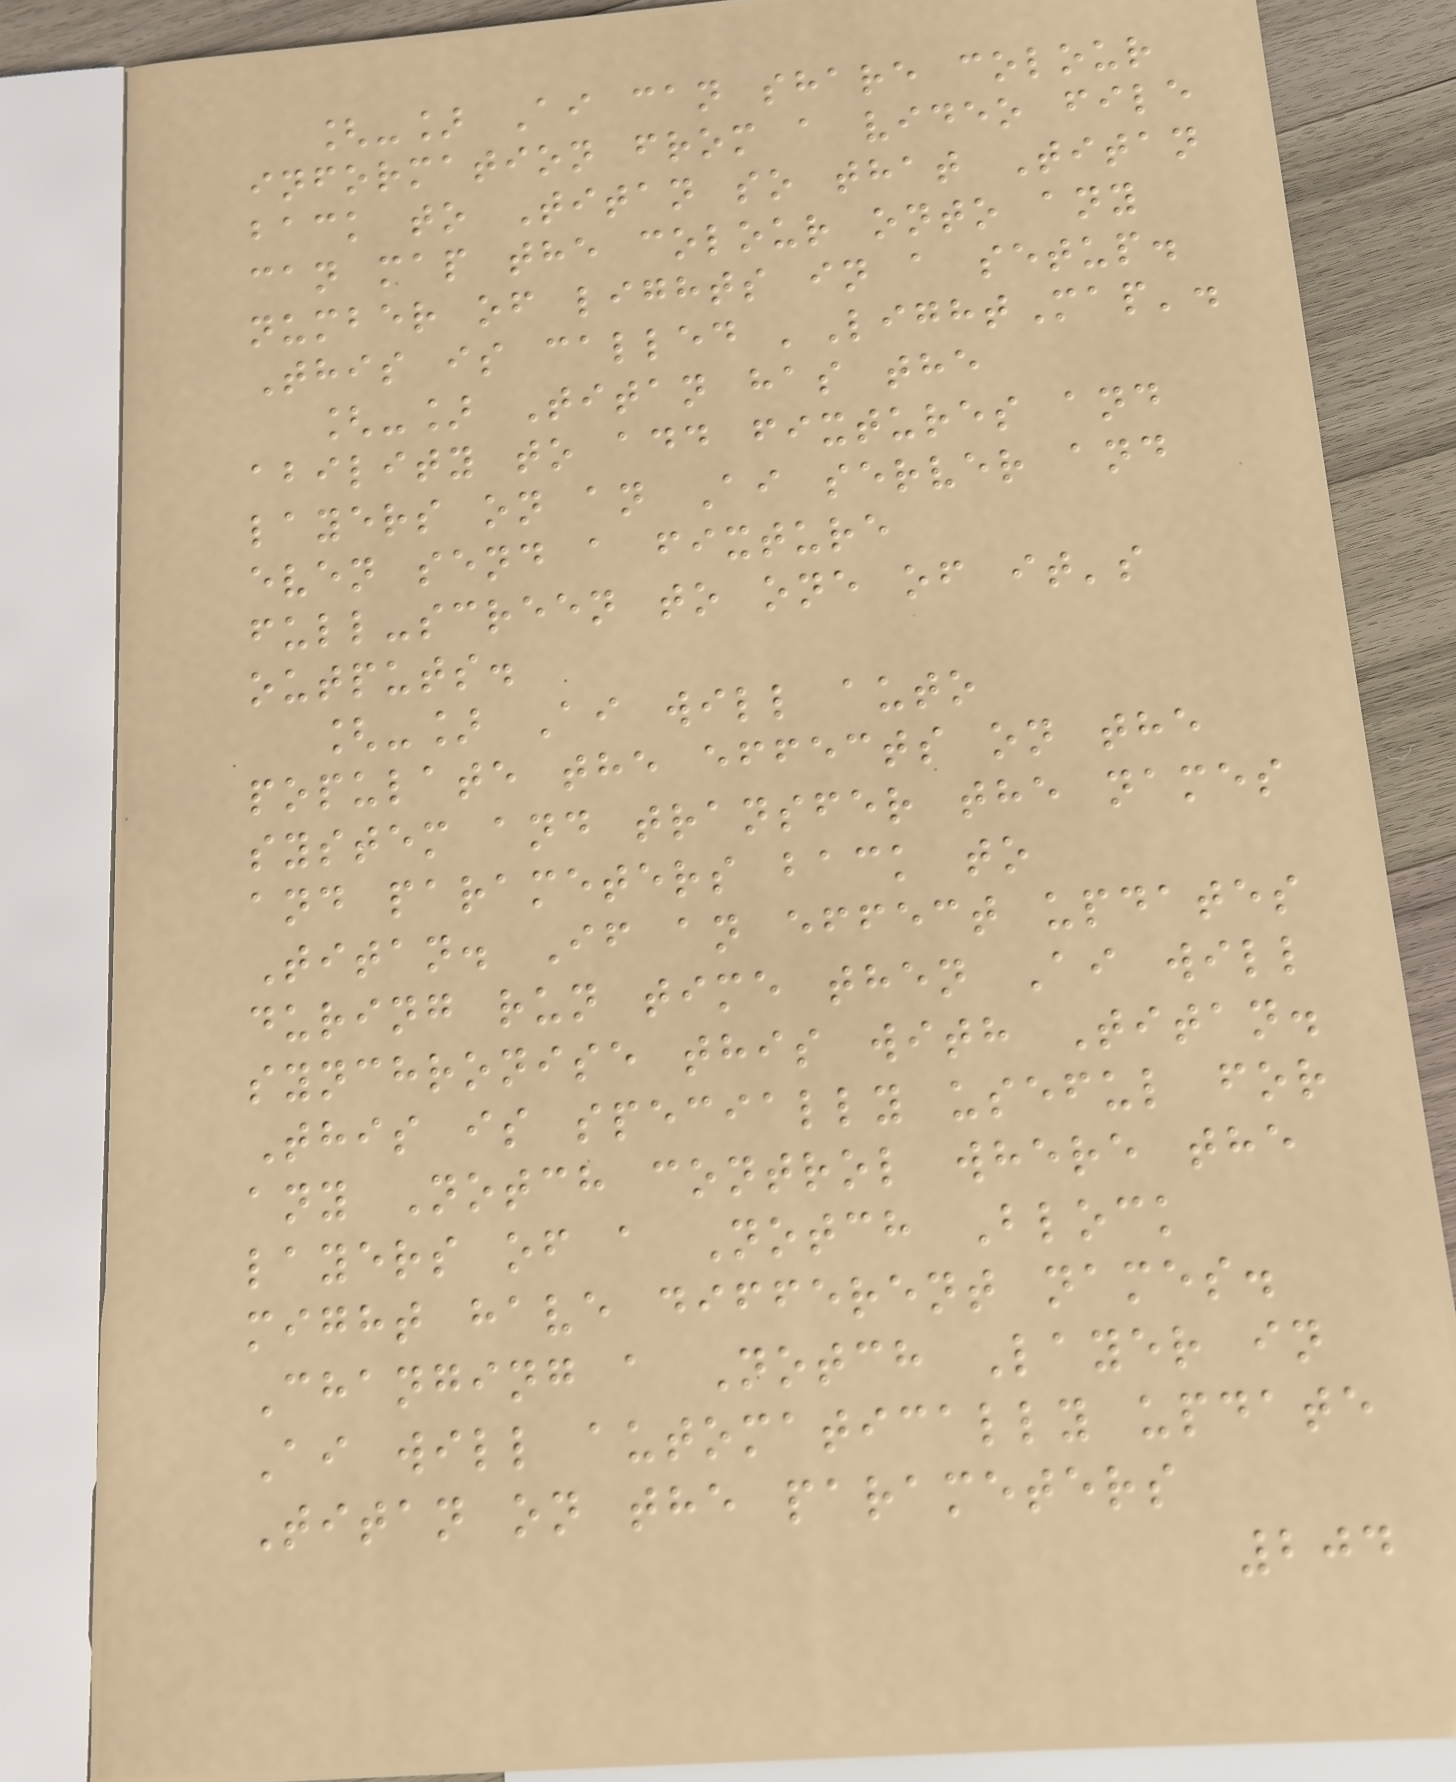[-] Ai can share colour
information from a video file
back to Titan so that Titan
can map the colour onto any
number of lights in a setup.
This is called 'LightMap'.
[-] Titan has the
ability to add fixtures and
layers on an Ai server and
even send a fixture
full-screen to one of it's
outputs.
[-] Ai will auto
populate the effects on the
system and transfer the names
and parameters back to
Titan. If an effect updates
during run time then Ai will
synchronise this with Titan.
This is specially useful for
any Notch control where the
layers of a Notch Block
might have different names.
Changing a Notch Layer in
Ai will automatically update
Titan on the parameters
204
